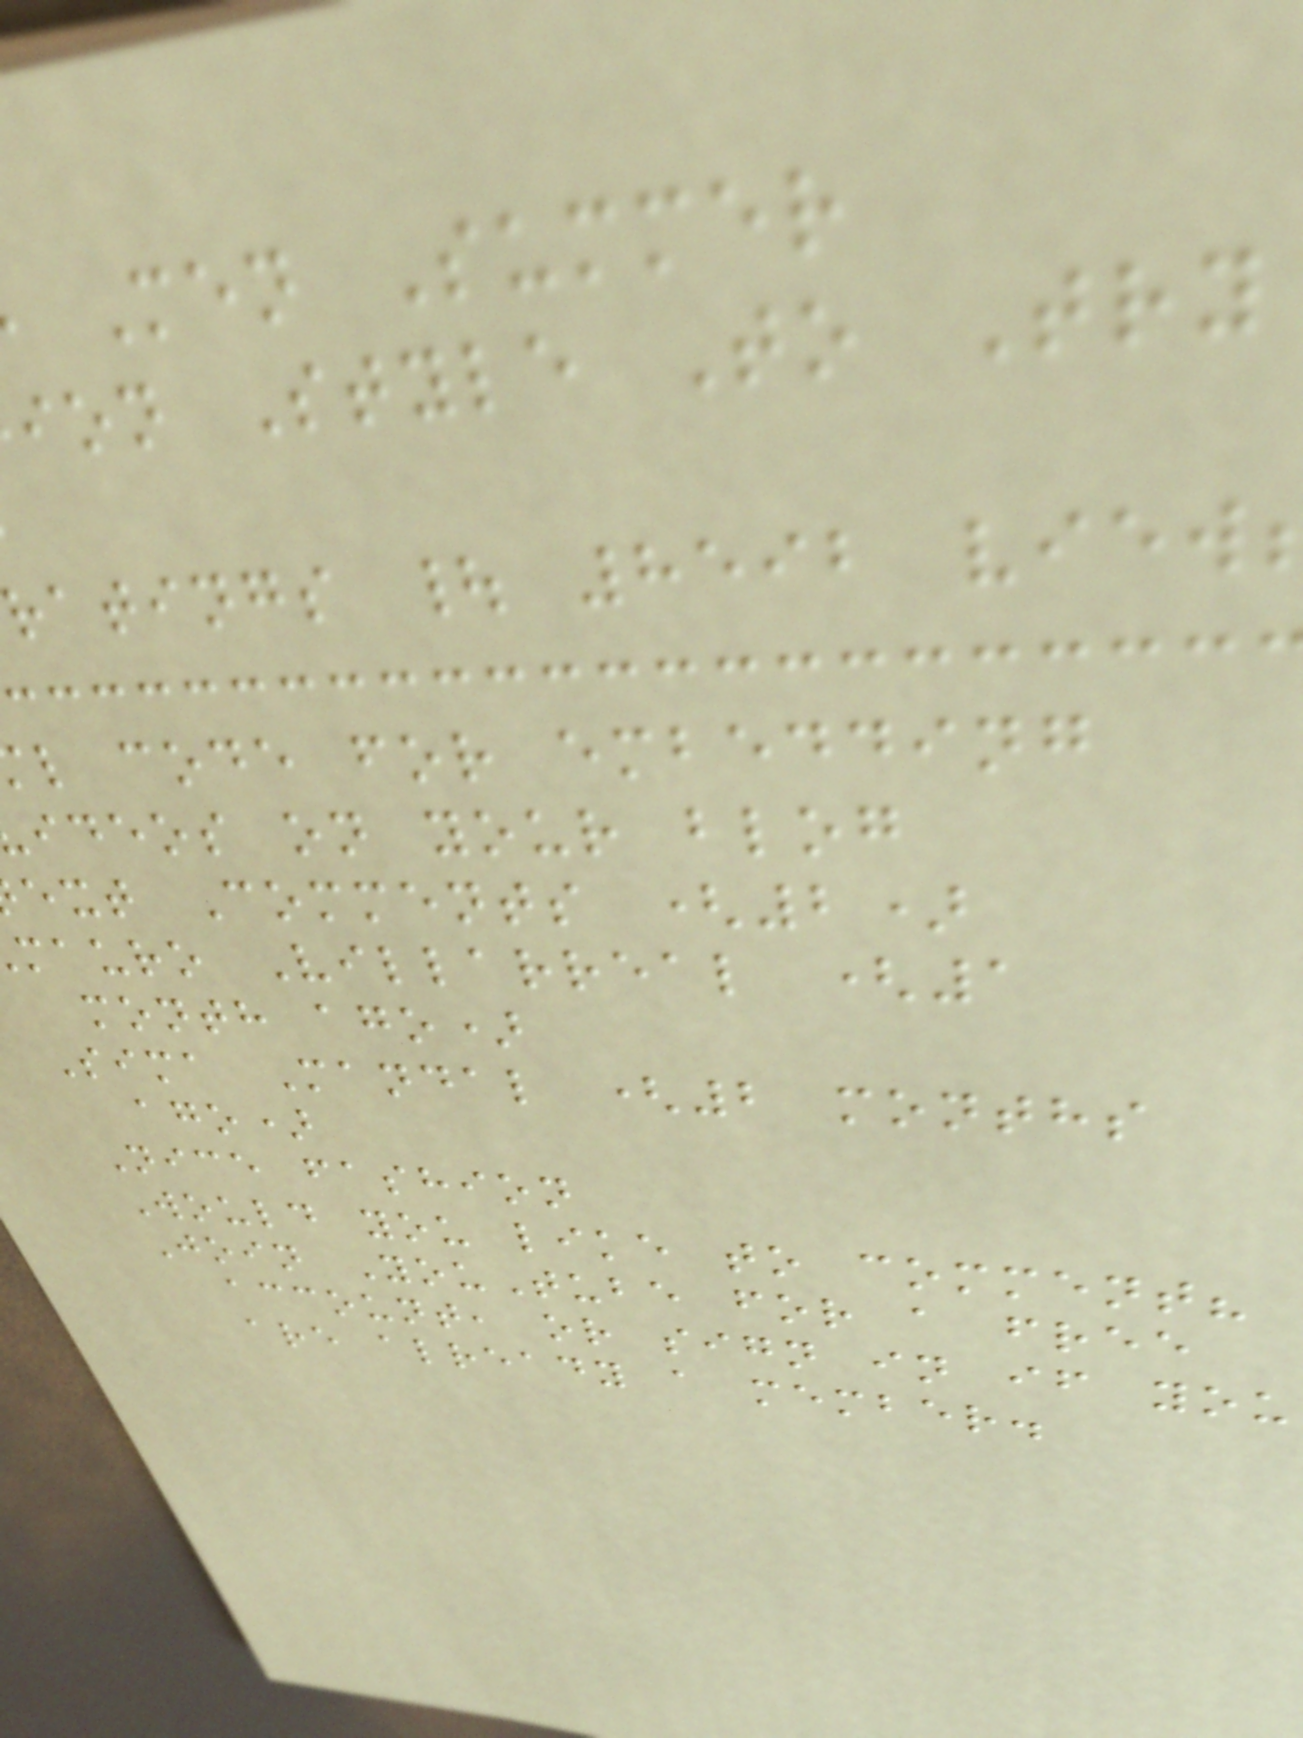Men Summer
ion Style To Try
ratings | 8592 view
l code for embedding
ideos on your blog
ext Comments (2)
mauro Villarreal (1
month ago)
Sima Mandal (2 months
ago)
Nice fashion
Would you like to comment?
Join YouTube for a free
account, or sign in if you
are already a member.
